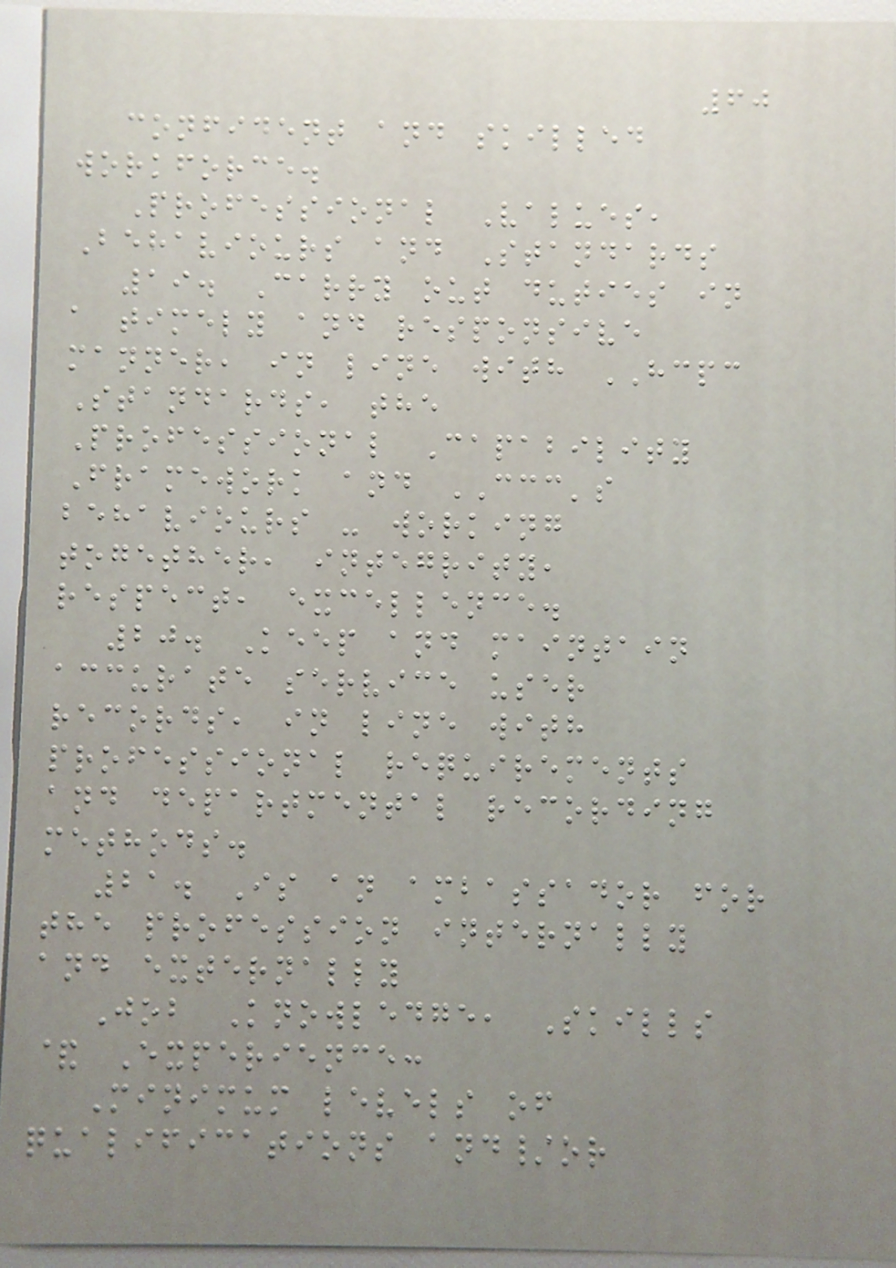60
confident and skilled
workforce.
Professional Values,
Behaviours and Standards
19. Carry out duties in
a timely and responsive
manner, in line with HCPC
Standards, the
Professional Capability
Framework and CCC's
behaviours - working
together, integrity,
respect, excellence.
20. Keep and maintain
accurate service user
records, in line with
professional requirements
and departmental recording
methods.
21. Is an ambassador for
the profession internally
and externally
Job Knowledge, Skills
& Experience:
Minimum levels of
qualifications and/or
